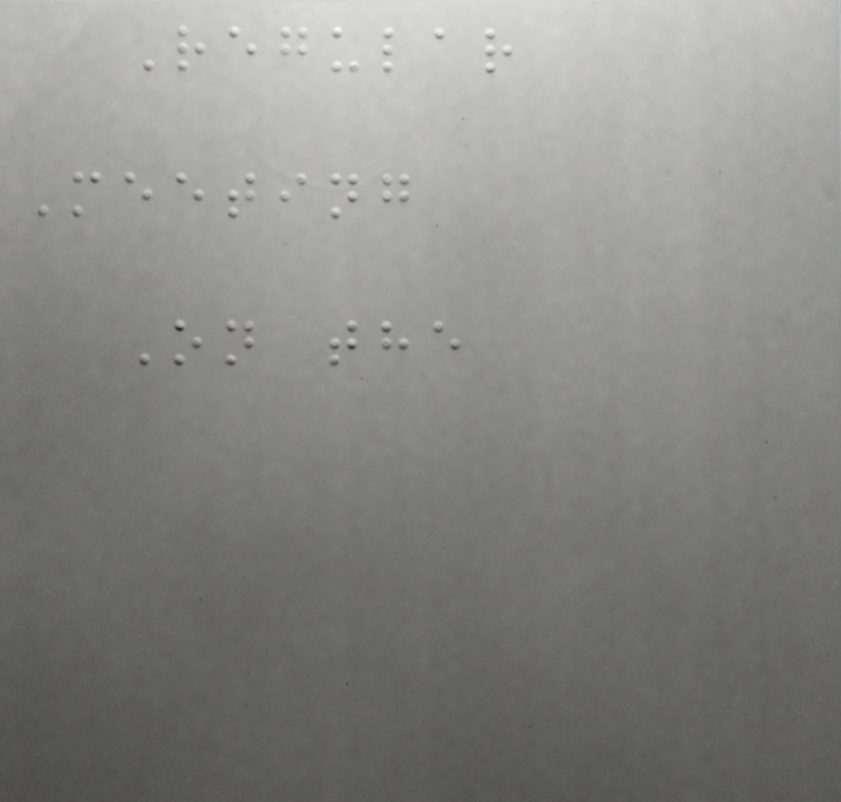Regular
Meeting
On the
